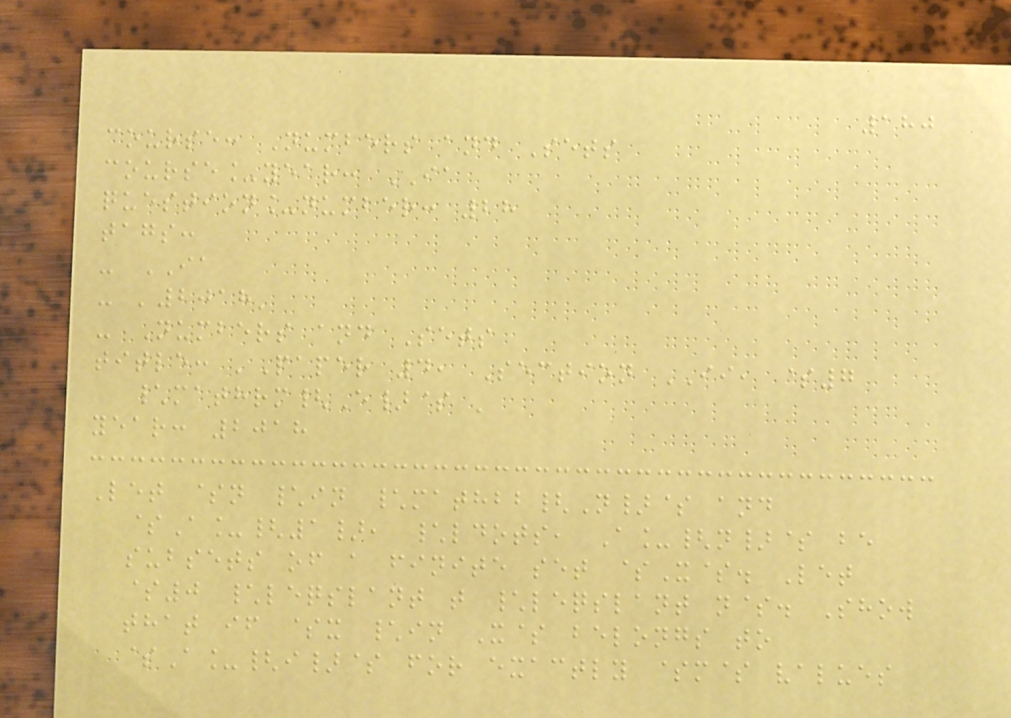180
course: Numbers and Sets
course_year: IA
question_number: 28
tags:
- IA
- '2018'
- Numbers and Sets
title: 'Paper 4, Section II, $7
\mathrm{E}$ '
year: 2018
Let $n \in \mathbb{N}$ and
$A_{1}, \ldots, A_{n}$ be
subsets of a finite set $X$. Let
$0 \leqslant t \leqslant n$. Show
that if $x \in X$ belongs to
$A_{i}$ for exactly $m$ values
